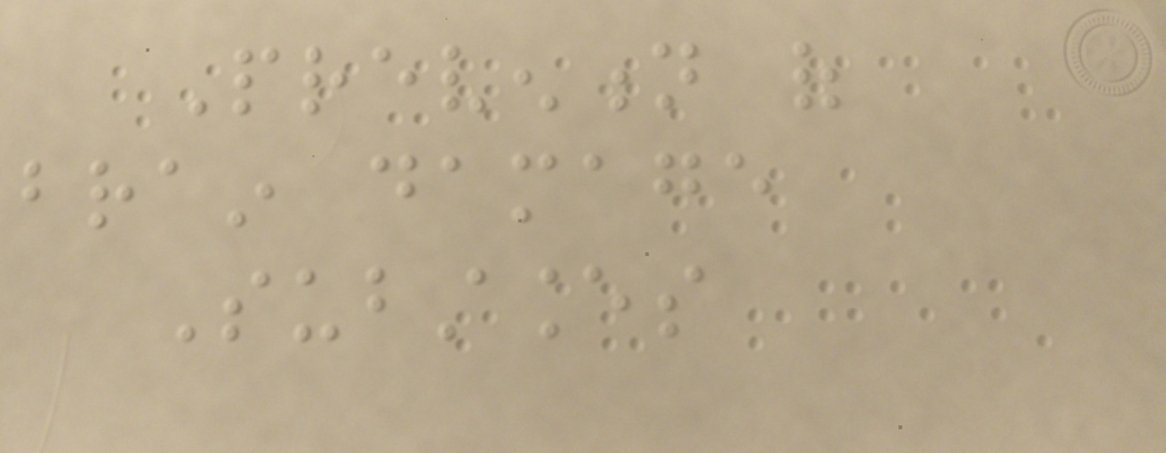Prevention of
brain damage
Substances
